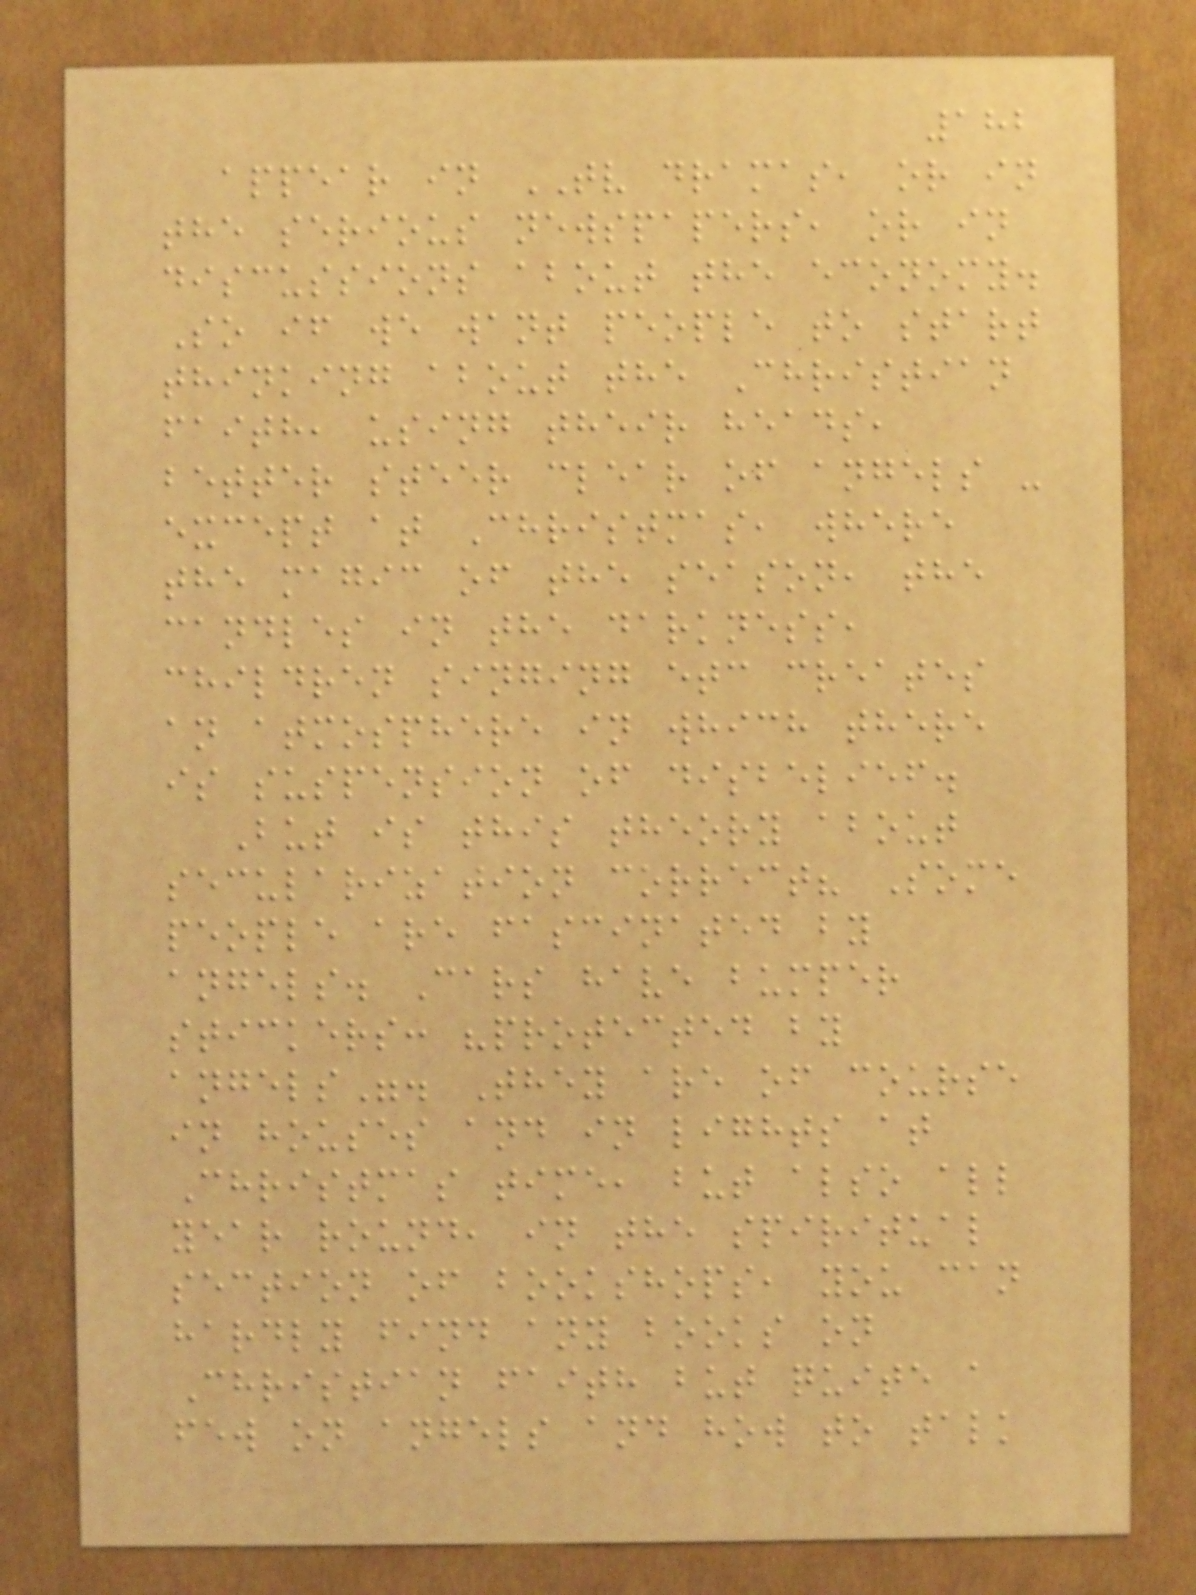182
appear in TV dramas, or in
the serious newspapers, or in
discussions about the economy.
So if we want people to start
thinking about the Christian
faith, using their heads,
better steer clear of angels -
except at Christmas, where
the magic of the season, the
candles in the darkness,
children singing etc creates
an atmosphere in which there
is suspension of disbelief.
But is this theory about
secularization correct? Some
people are fascinated by
angels. Cars have bumper
stickers: "protected by
angels". They are of course
in houses and in lights at
Christmas time, but also all
year round, in the spiritual
section of bookshops, you can
hardly find any books on
Christian faith but quite a
few on angels and how to talk
